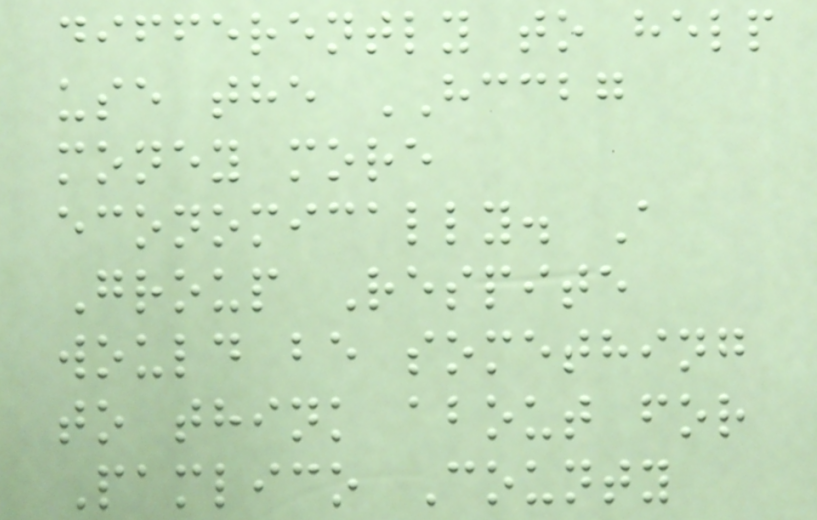differently to help
use the HCCBG
money more
economically. A
Group Respite
would be something
to think about for
Pamlico County
